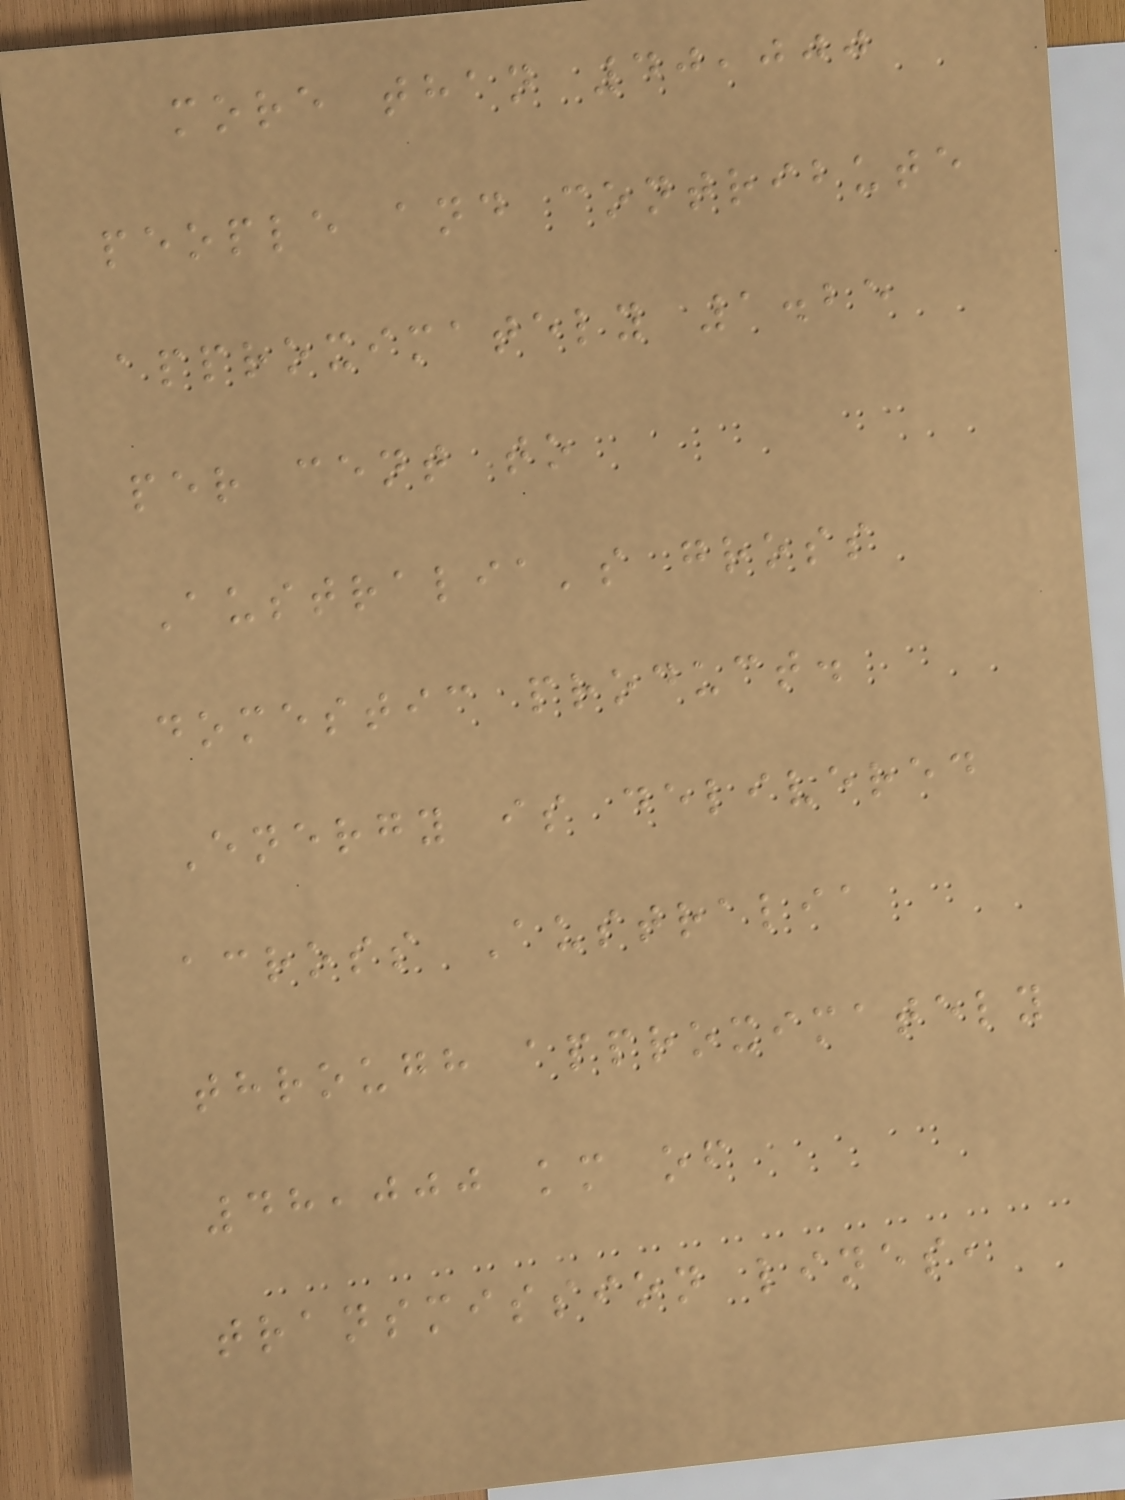more than 40,000
people and contribute
approximately 1.25
per cent to
Australia's gross
domestic product.
Energy is delivered
across Australia
through approximately
48,000 km of
transmission lines,
